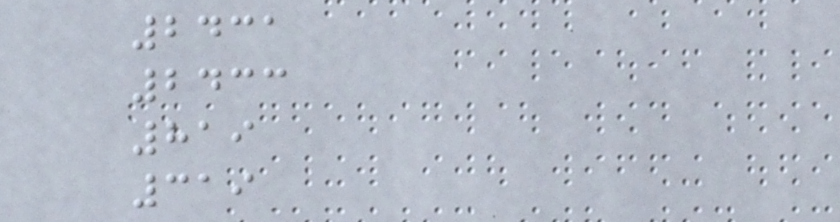2431
2433
819
319
